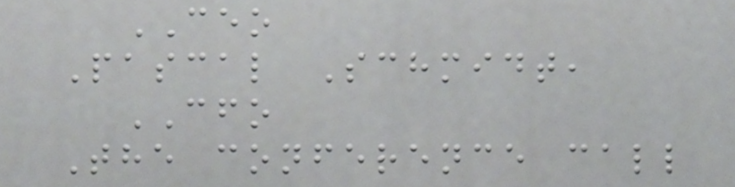CEO
Pascal Schmidt,
CFO
The conference call
